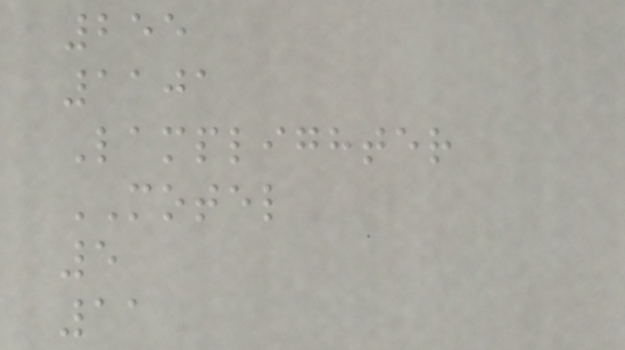255
1101
Lamplighter
MOTEL
5
11
